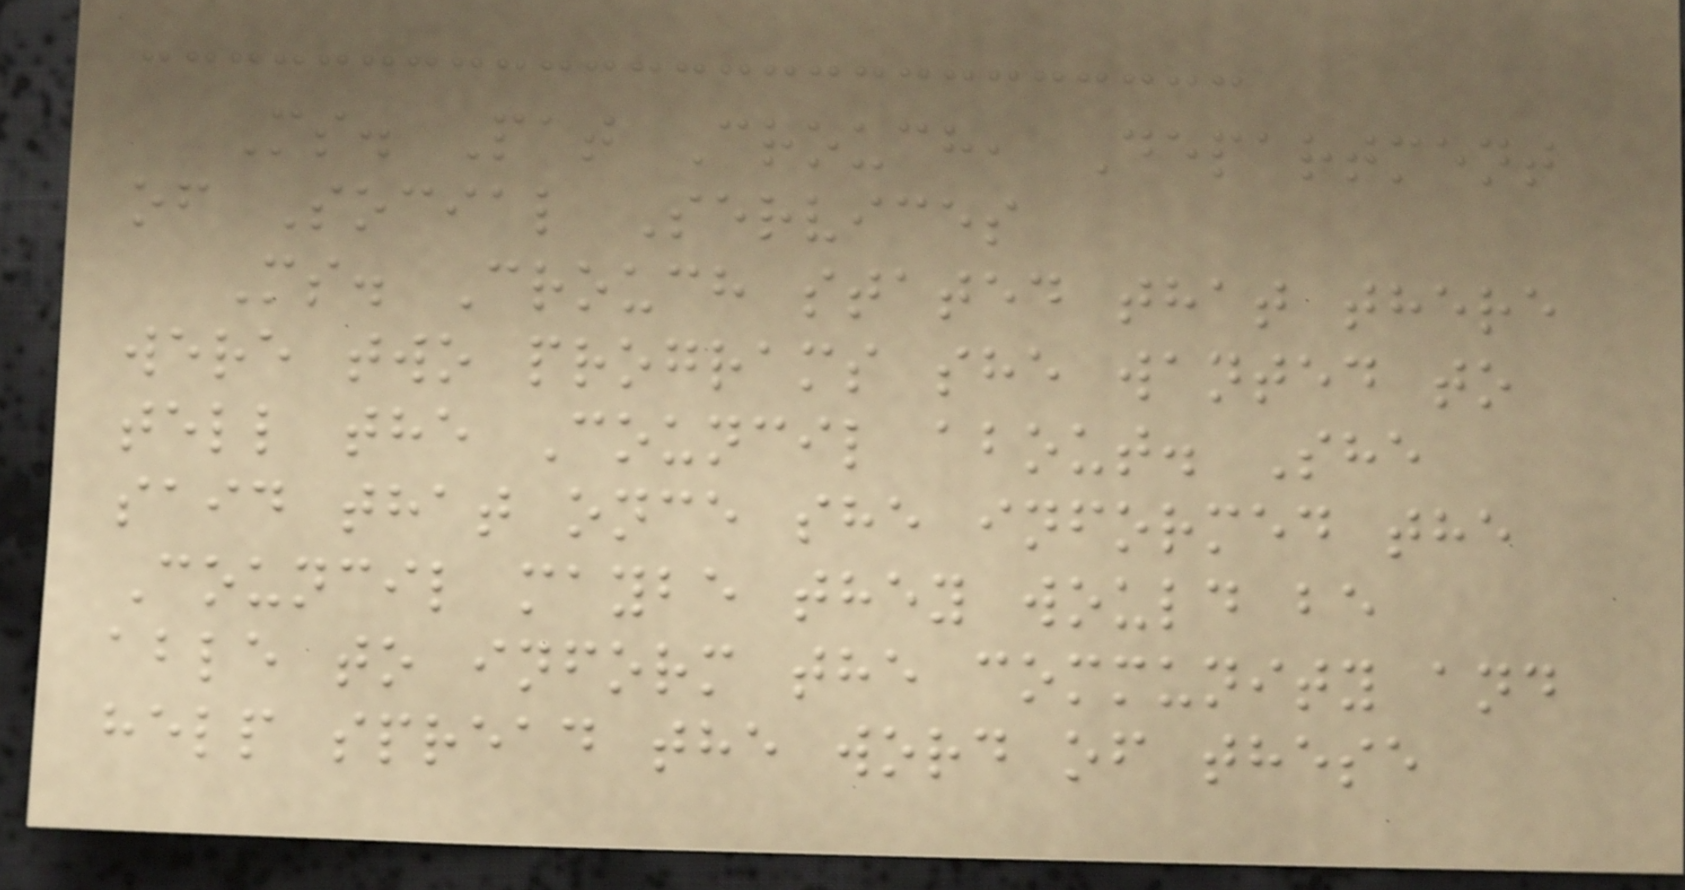Ms. Pat Crouch, Department
of Social Services
Ms. Crouch stated that there
were two programs she wanted to
tell the Council about. She
said that once she informed the
Council maybe they would be
able to inform the community and
help spread the word of these
